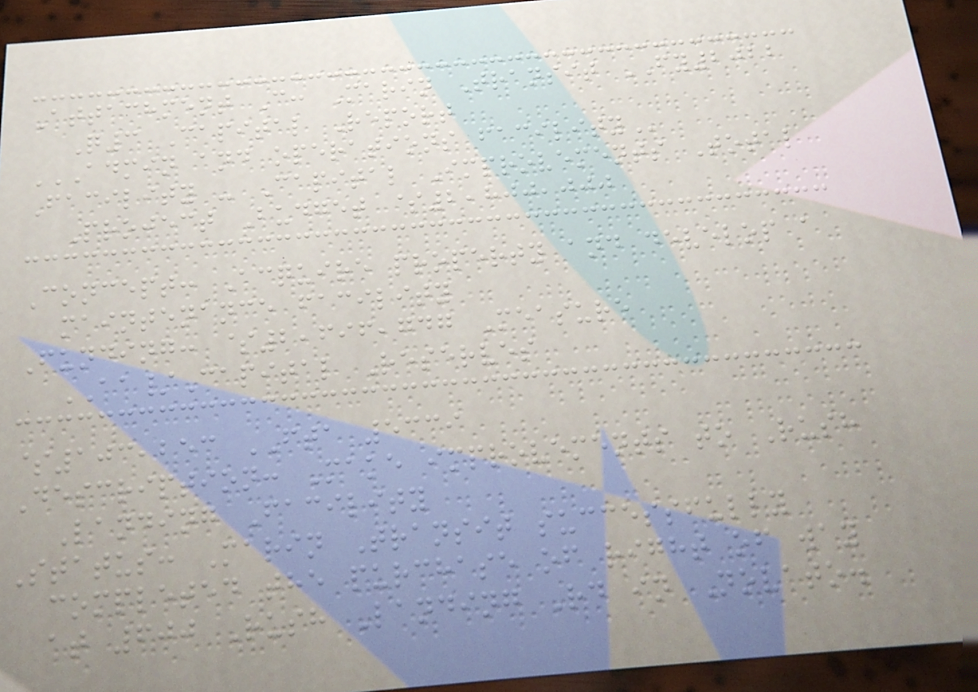Attachment C: Marin Transit FY2022
Q3 Capital Report
ADMIN AND OPERATIONS FACILITY
Facility - Capital Improvements Total
Project Budget $2,800,000
Concept: Acquire property and develop a
maintenance facility
Funding: $2,696,747 Measure
AA/Capital Reserves
$103,253 FTA 5339
Description: Make improvements to Rush
Landing Facility
Status: Marin Transit successfully
completed the purchase of right of way
at 600 Rush Landing Rd in Novato.
